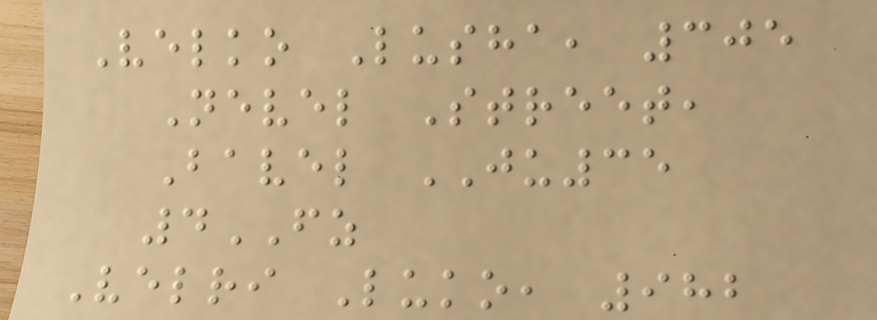Velko Lusha, 305
Nevel Street,
Bavel JU35
4FZ
Velri Luko, 982
